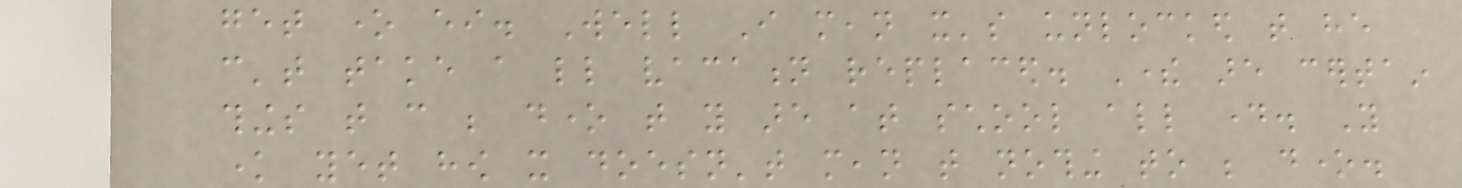get one either. Well I mean it's unlocked that he
can't take a little vacation replaced. There are certain
things that can be done that you are at school all day. You
know yet how it doesn't mean that nothing to be done.
